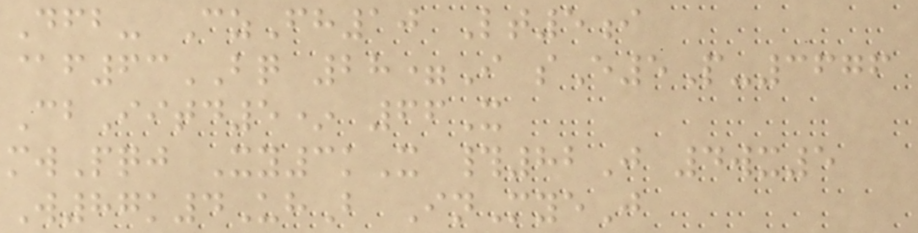Dfb- CzFh10 Lt5i
@f63BQ 28=I sE5P-3676
CbIitd5* 66X
mwPqj Xy3kX #82J 4wx5
W87k4UhB InMyeJ
